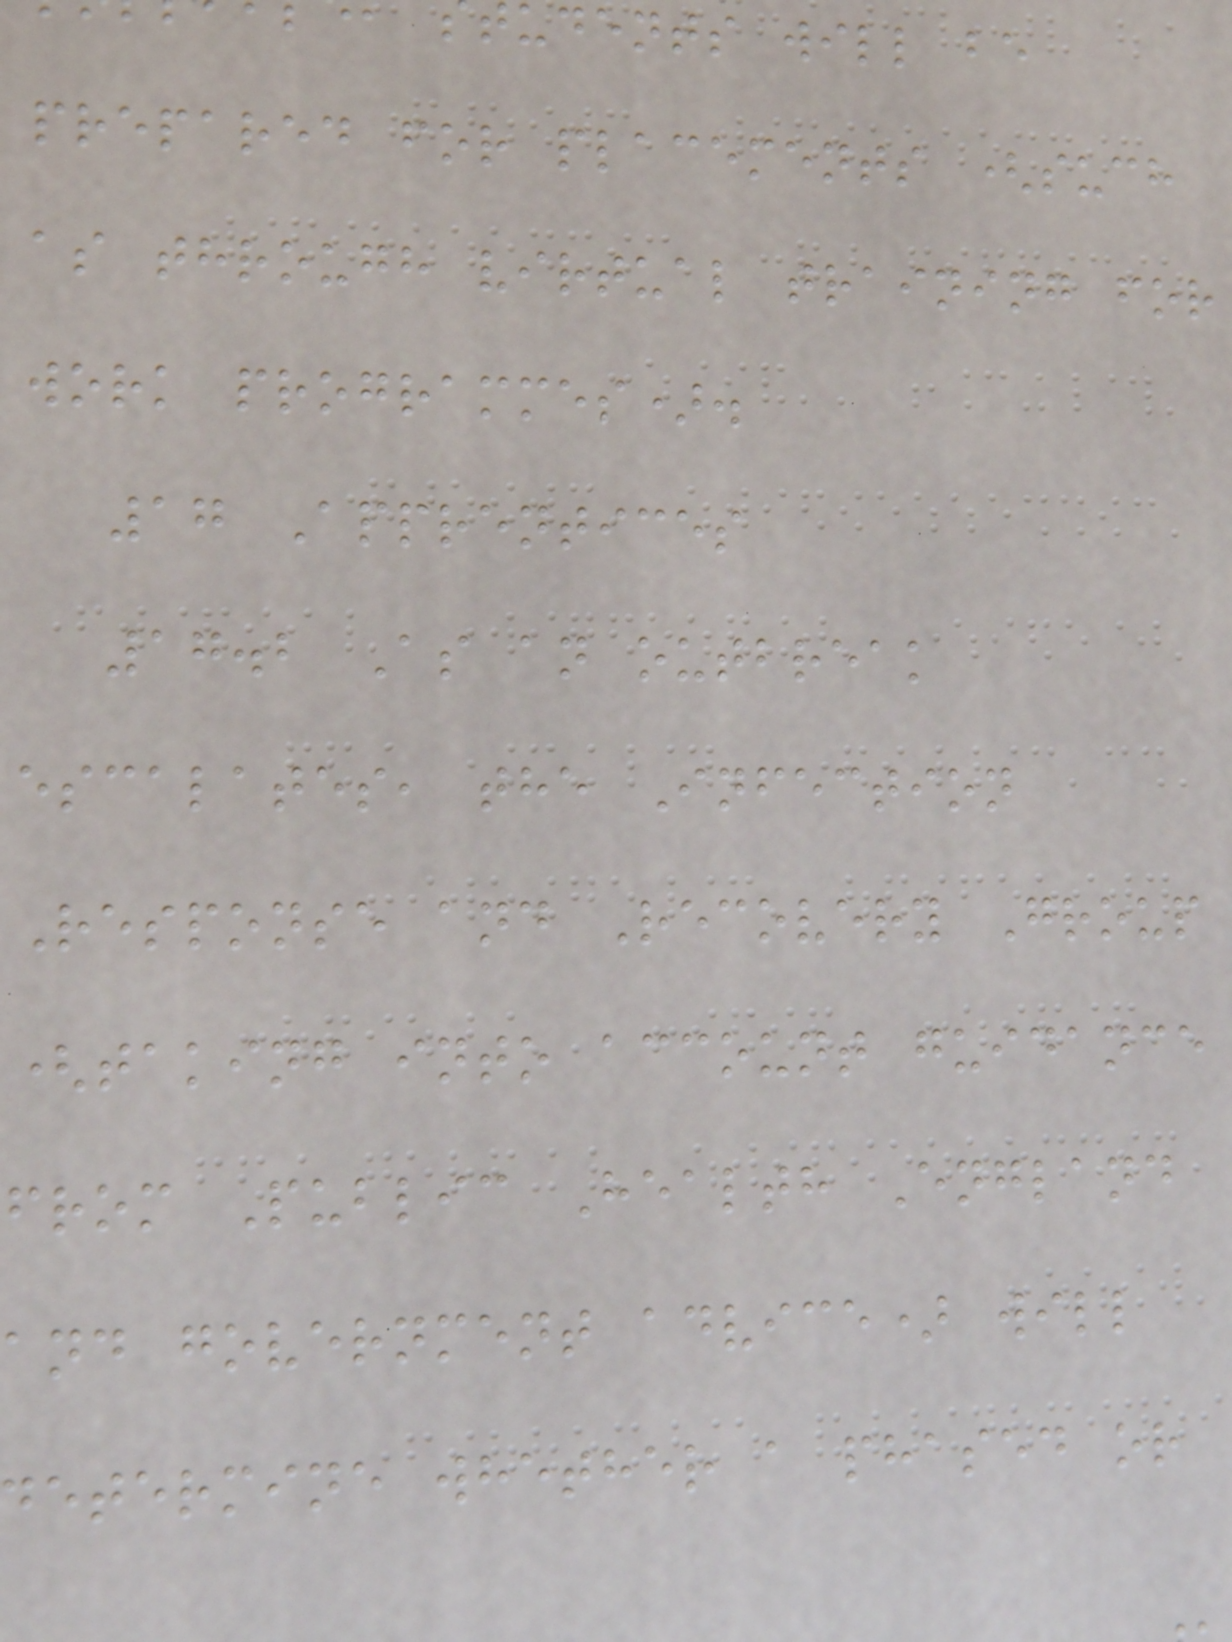udents will be
prepared for placements (such
as through virtual training for
work programmes).
17 Apprentices
17.2 As an outbreak
escalates, the Infection
Response and Recovery Group
(taking into account guidance
from Public Health England
and government advice) will
determine whether a phased or
